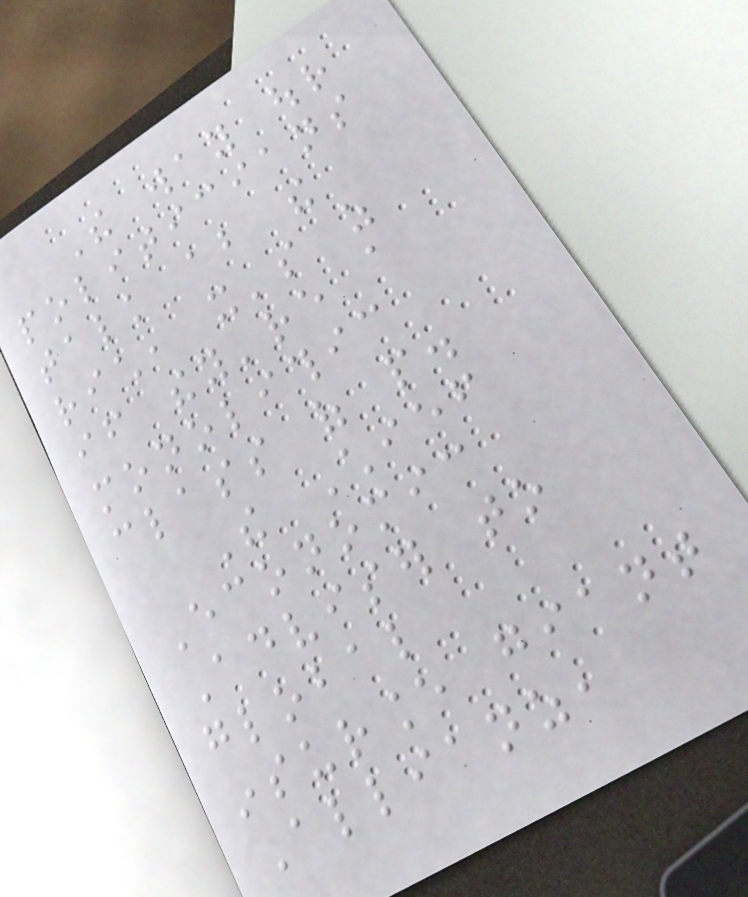The way our
politicians
talk about the
rich, it's as
if they're a
monolithic
class of people.
The Chief
Economic
Adviser to
global
insurance giant
Allianz,
